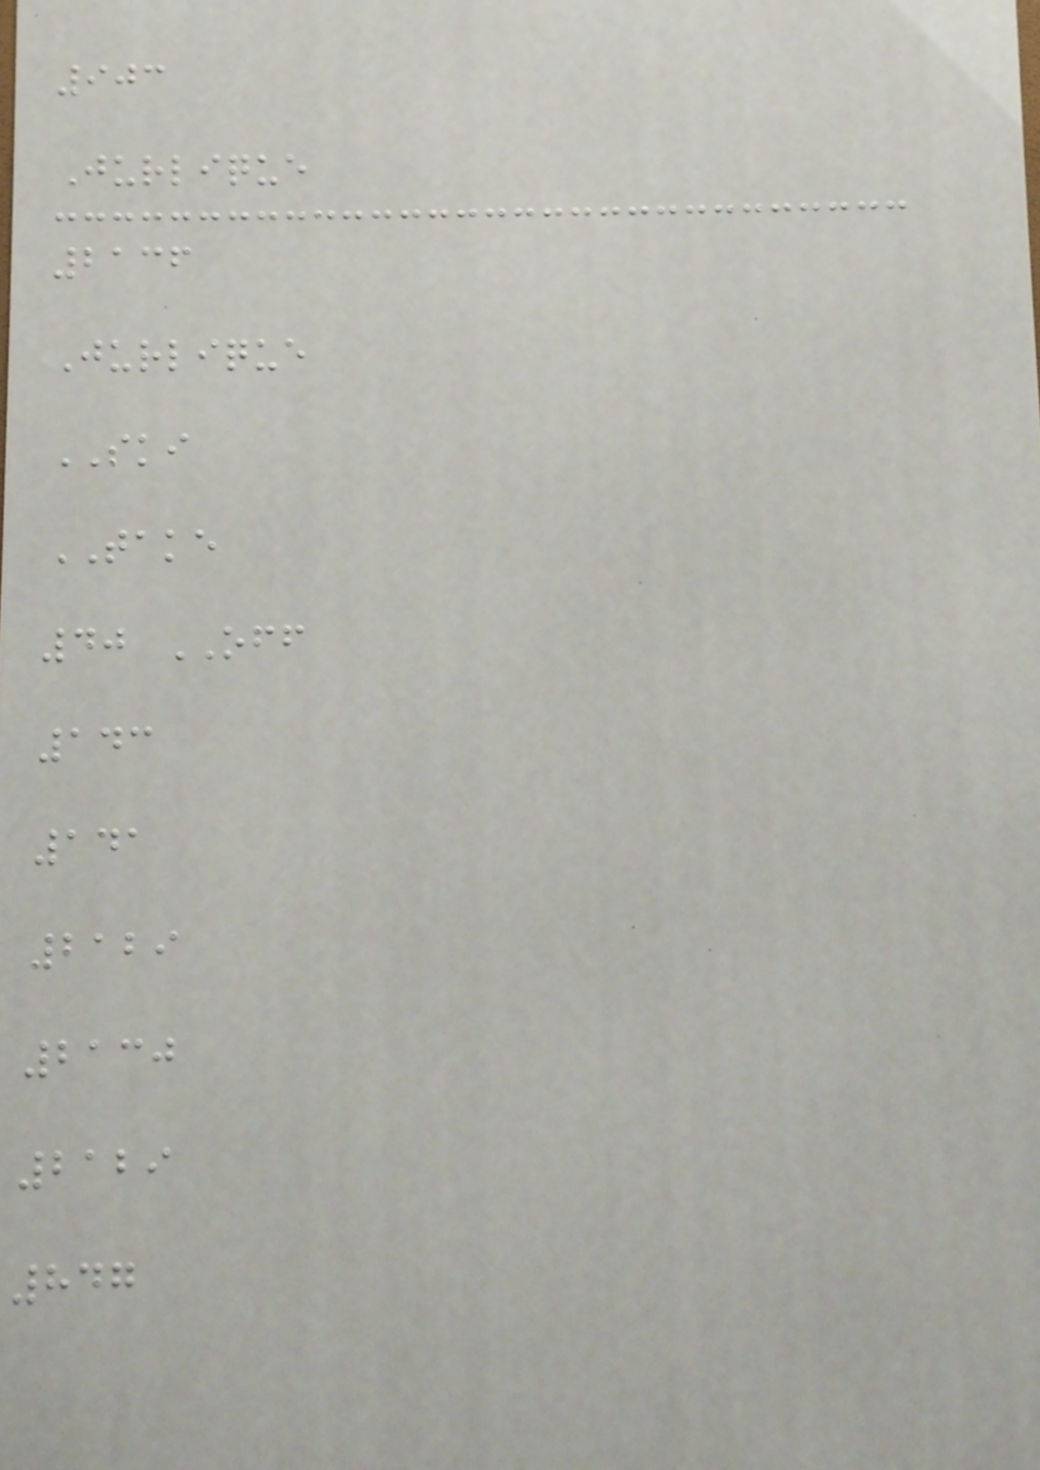903
Jurlique
2136
Jurlique
SKI
TAKE
40 OFF
143
141
2129
2130
2129
847
